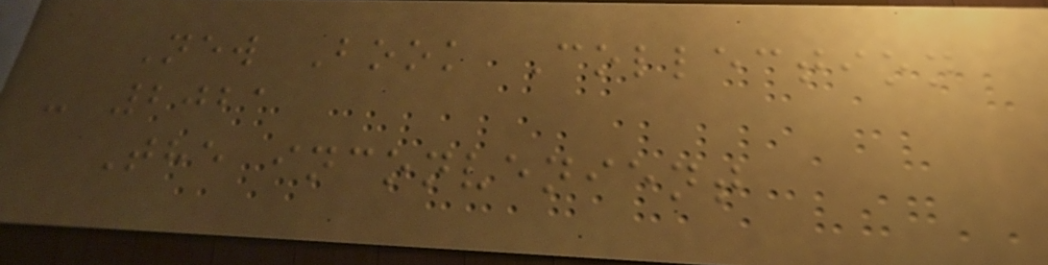New Book Collection
- 2021
The inconvenient
